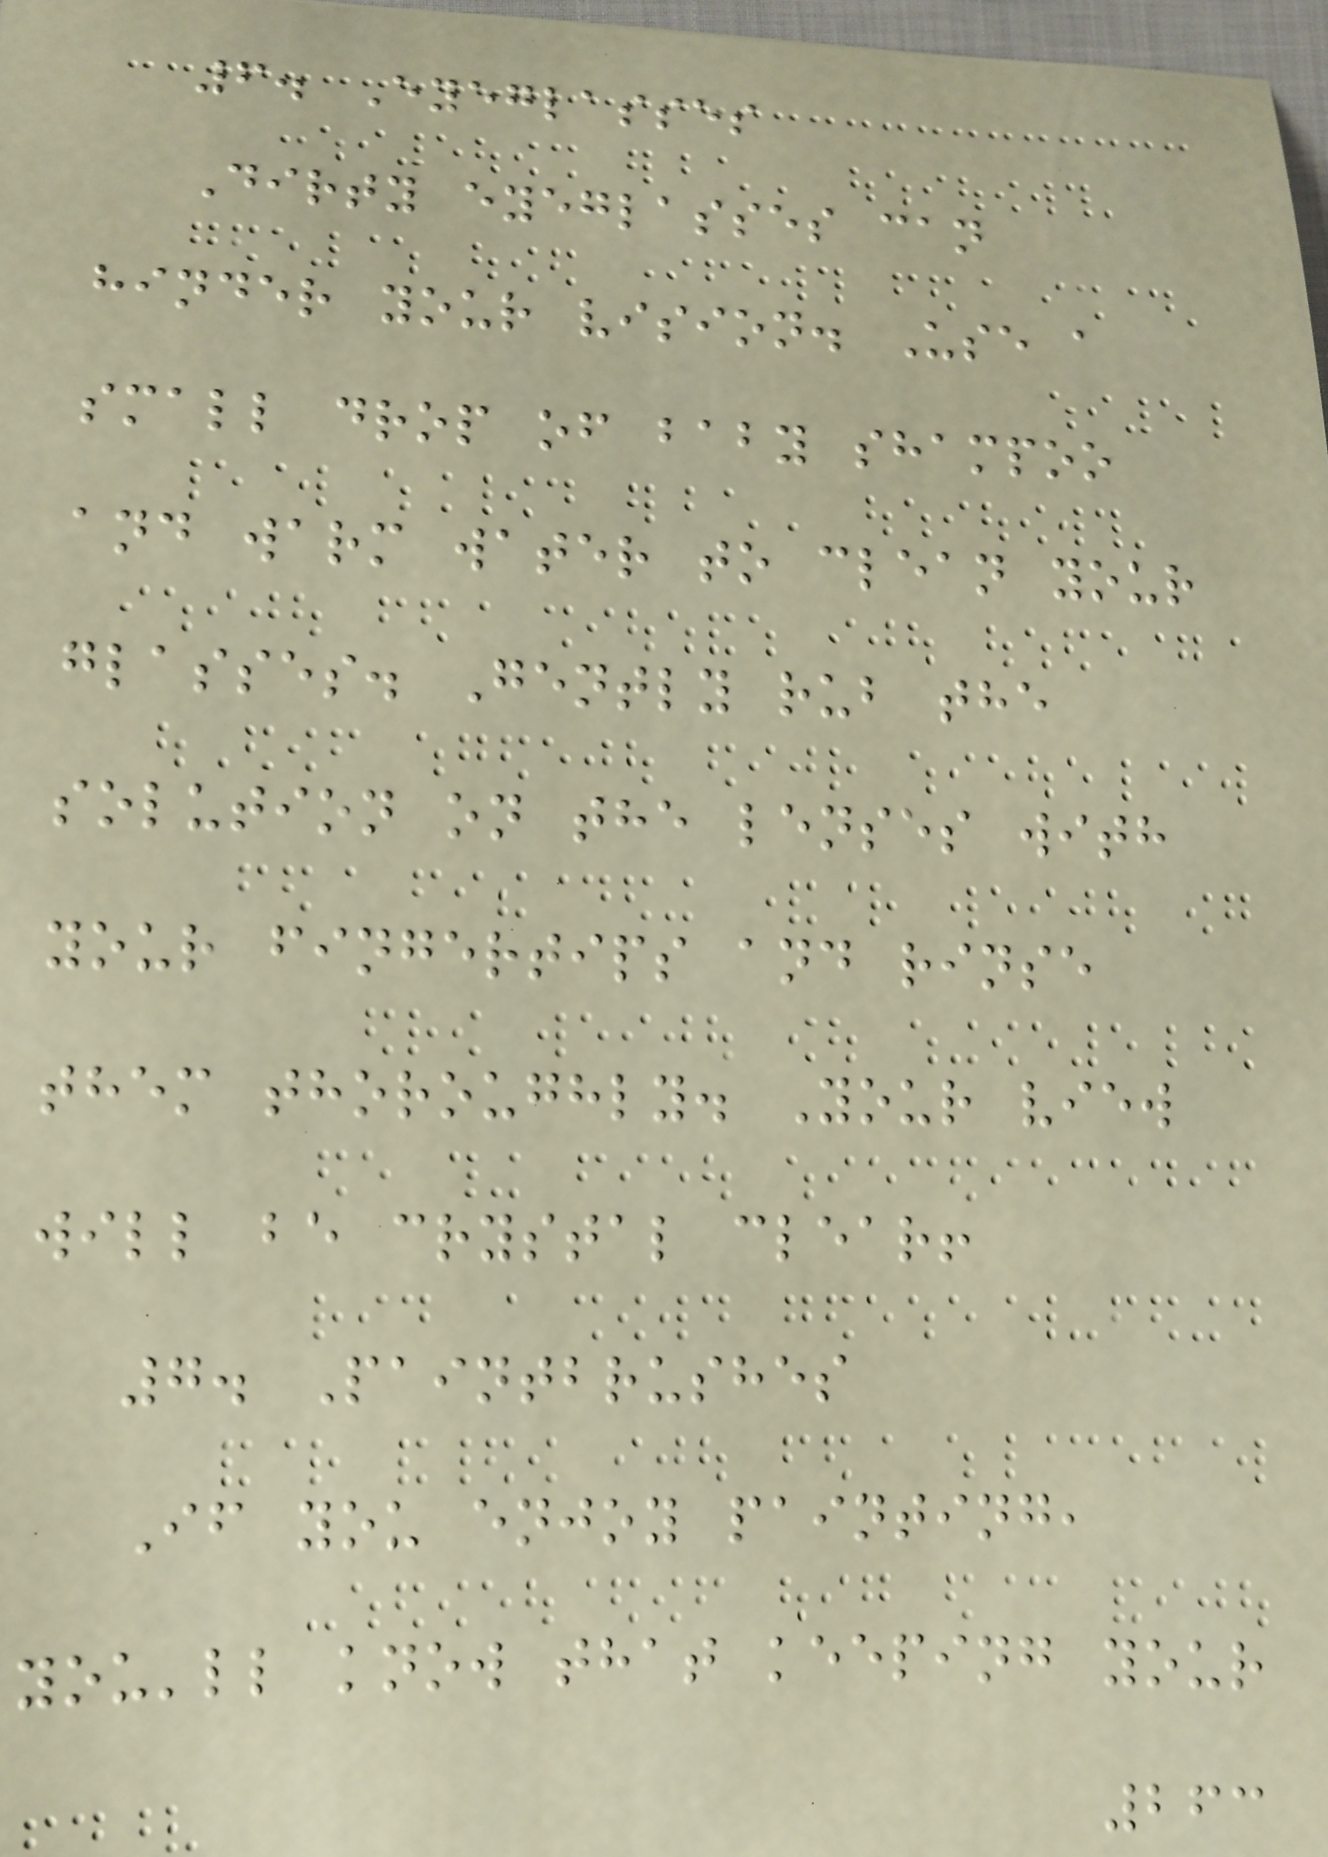6. Eyeglasses
Dirty eyeglasses can
hinder your vision. Use a
small drop of baby shampoo
and warm water to clean your
glasses. Gently rub the
solution on the lenses with
your fingertips and rinse
them thoroughly. Your view
will be crystal clear!
7. Paintbrushes
If you enjoy painting,
you'll know that keeping your
263
